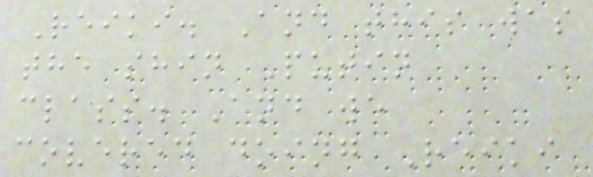Reiki. And this was
the shin Putin
class. And we
covered doing Reiki
